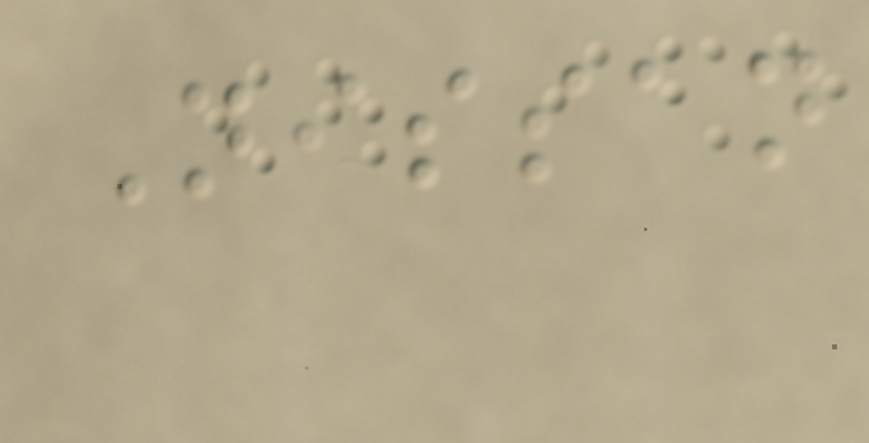Nissan
